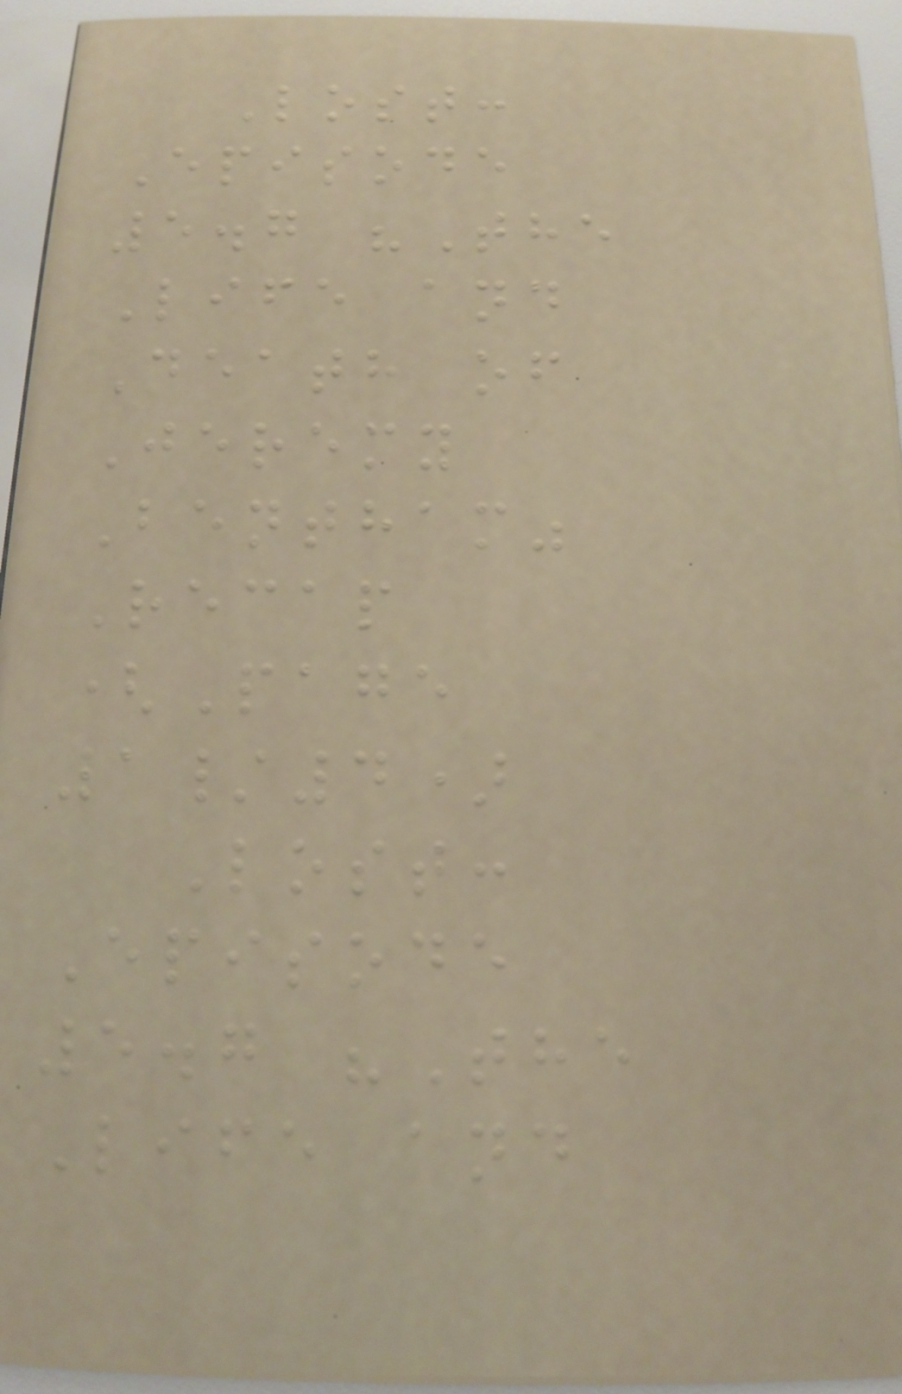Lost:
Episode
5.7 "The
Life and
Death of
Jeremy
Bentham"
Recap
(Page
1/4)
Lost:
Episode
5.7 "The
Life and
